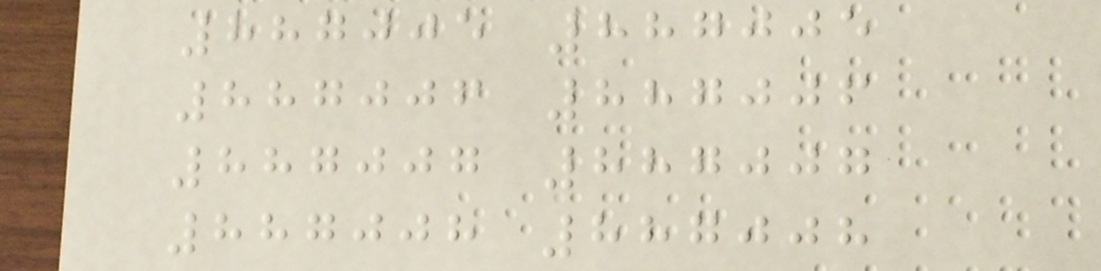887005 887005
887006 887006
887007 887007
887008 887008
